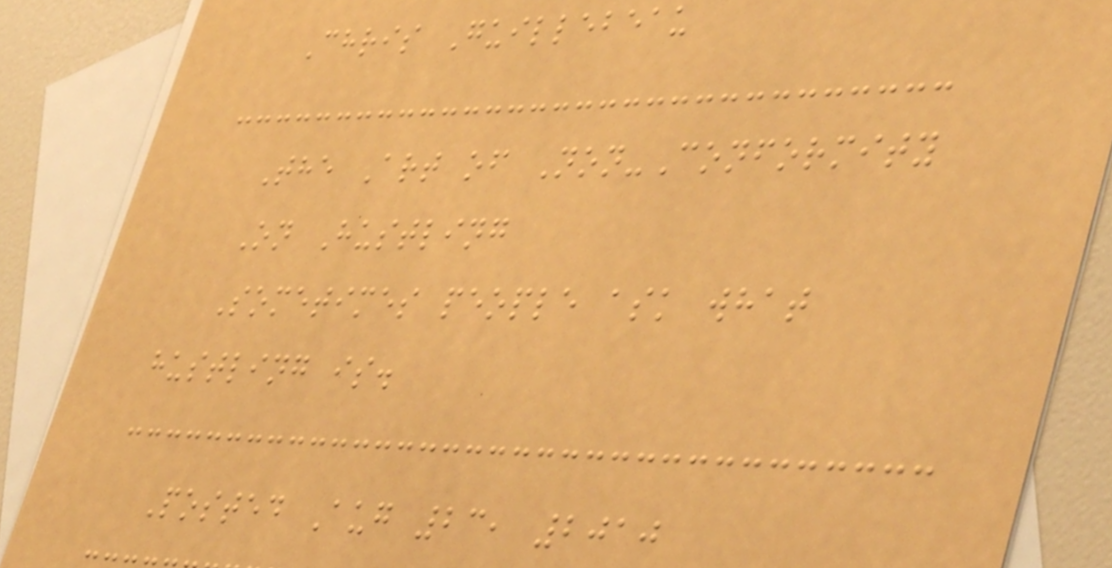Chris Guillebeau
The Art of Non-Conformity
On Hustling
Sometimes people ask what
hustling is.
Posted Aug 23, 2010
